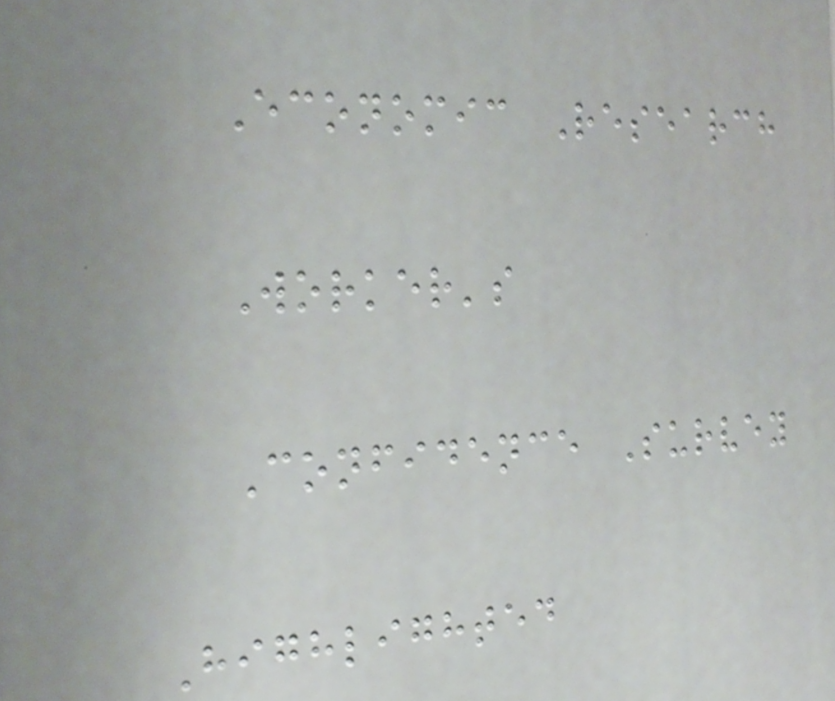Economic Research
Worker's
Confidence Survey
Highlighted
